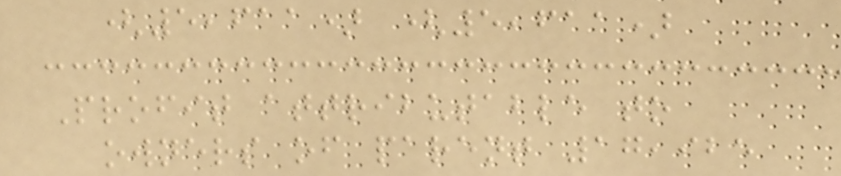(5,611) (5,611)
Profit attributable to
owners of parent 17,925
